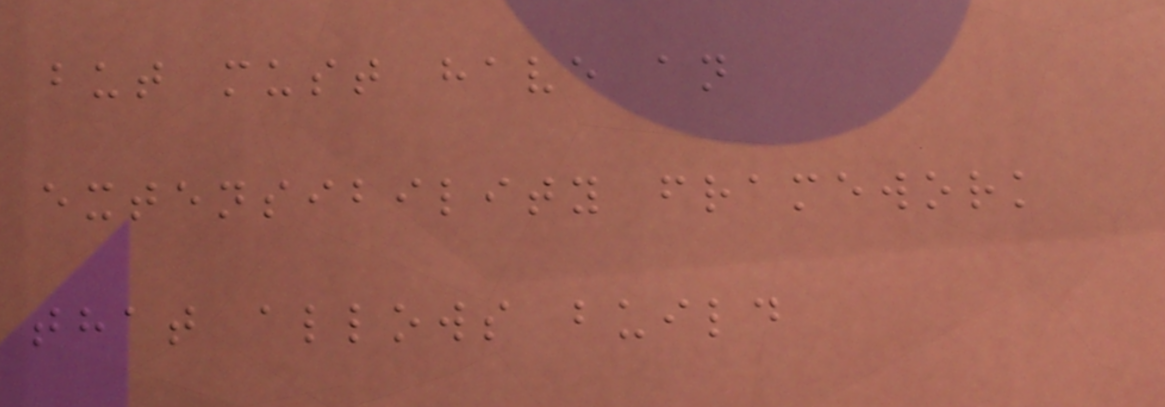but must have an
extensibility framework
that allows build
